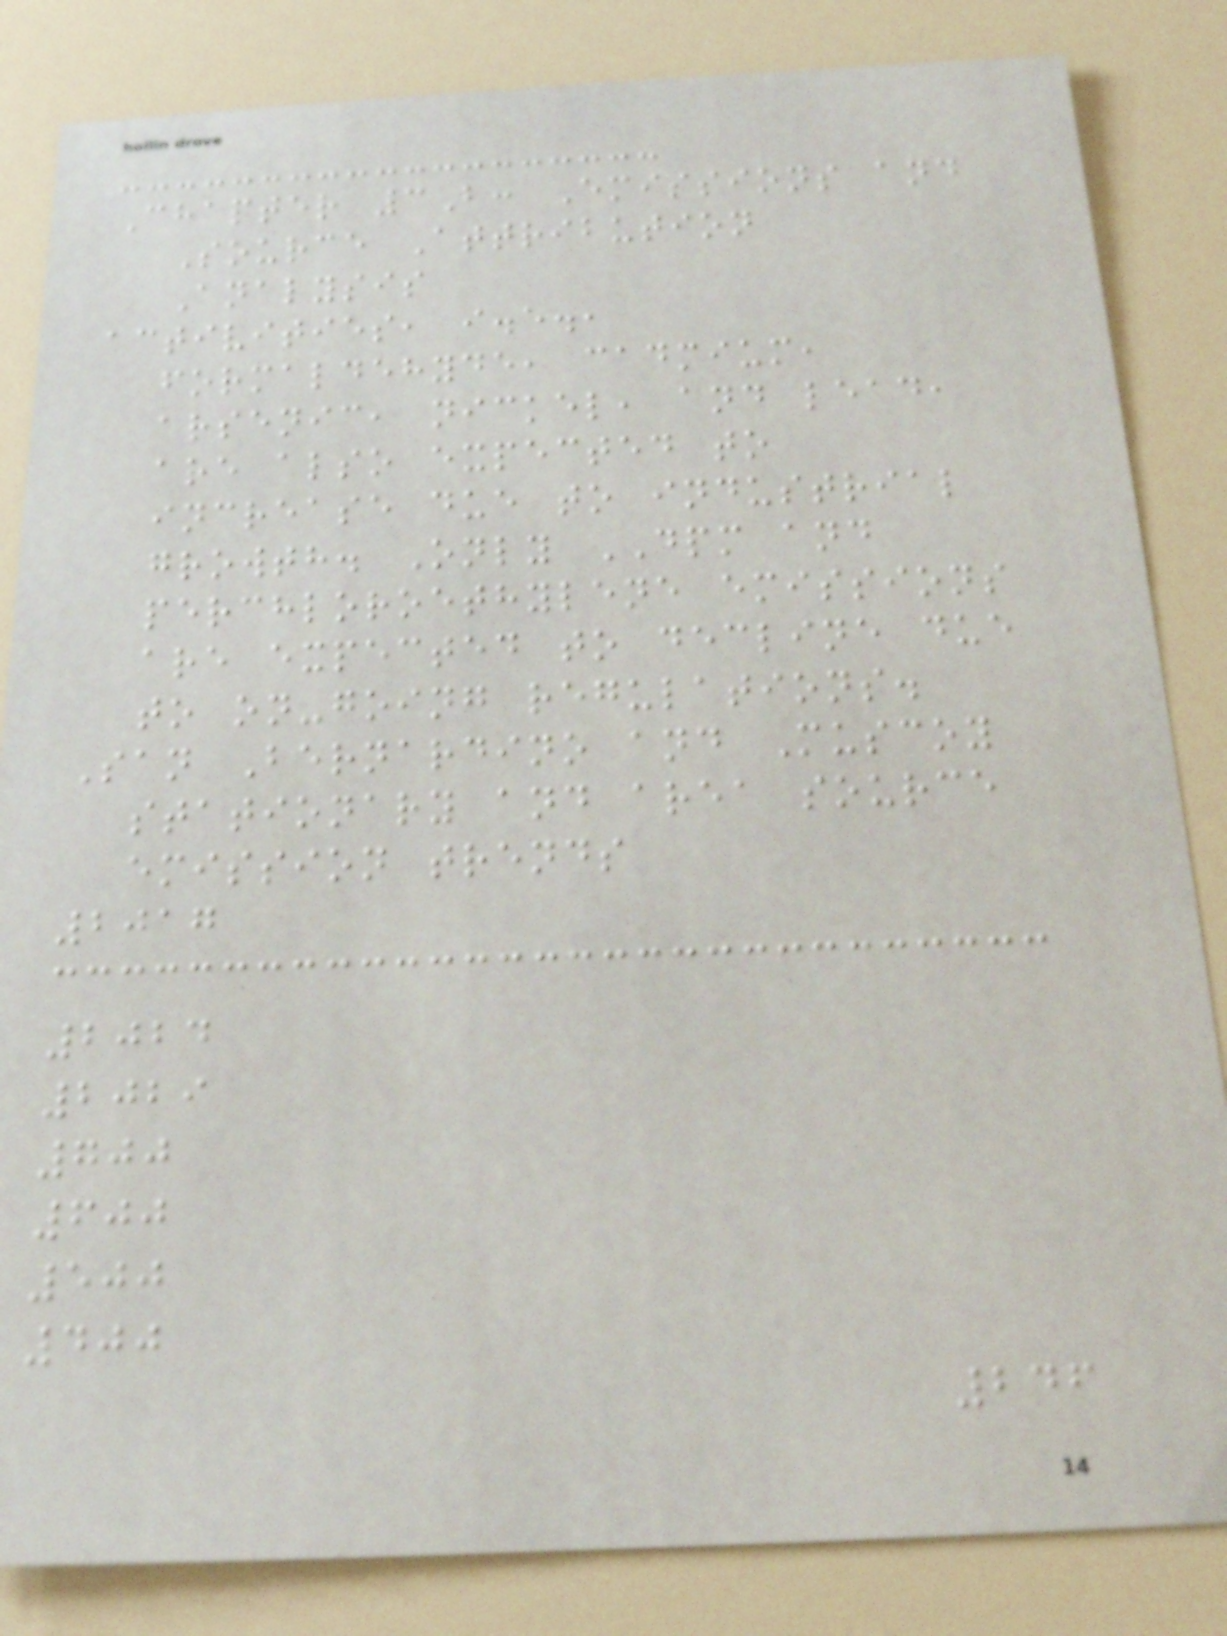Chapter 3B: Emissions and
Source Attribution
Analysis
activities, i.e.,
formaldehyde, cadmium,
arsenic, nickel, and lead,
are also expected to
increase due to industrial
growth. Only DPM and
perchloroethylene emissions
are expected to decline due
to on-going regulations.
San Bernardino and Muscoy
stationary and area source
emission trends
2017
2024
2029
700
600
500
400
246
